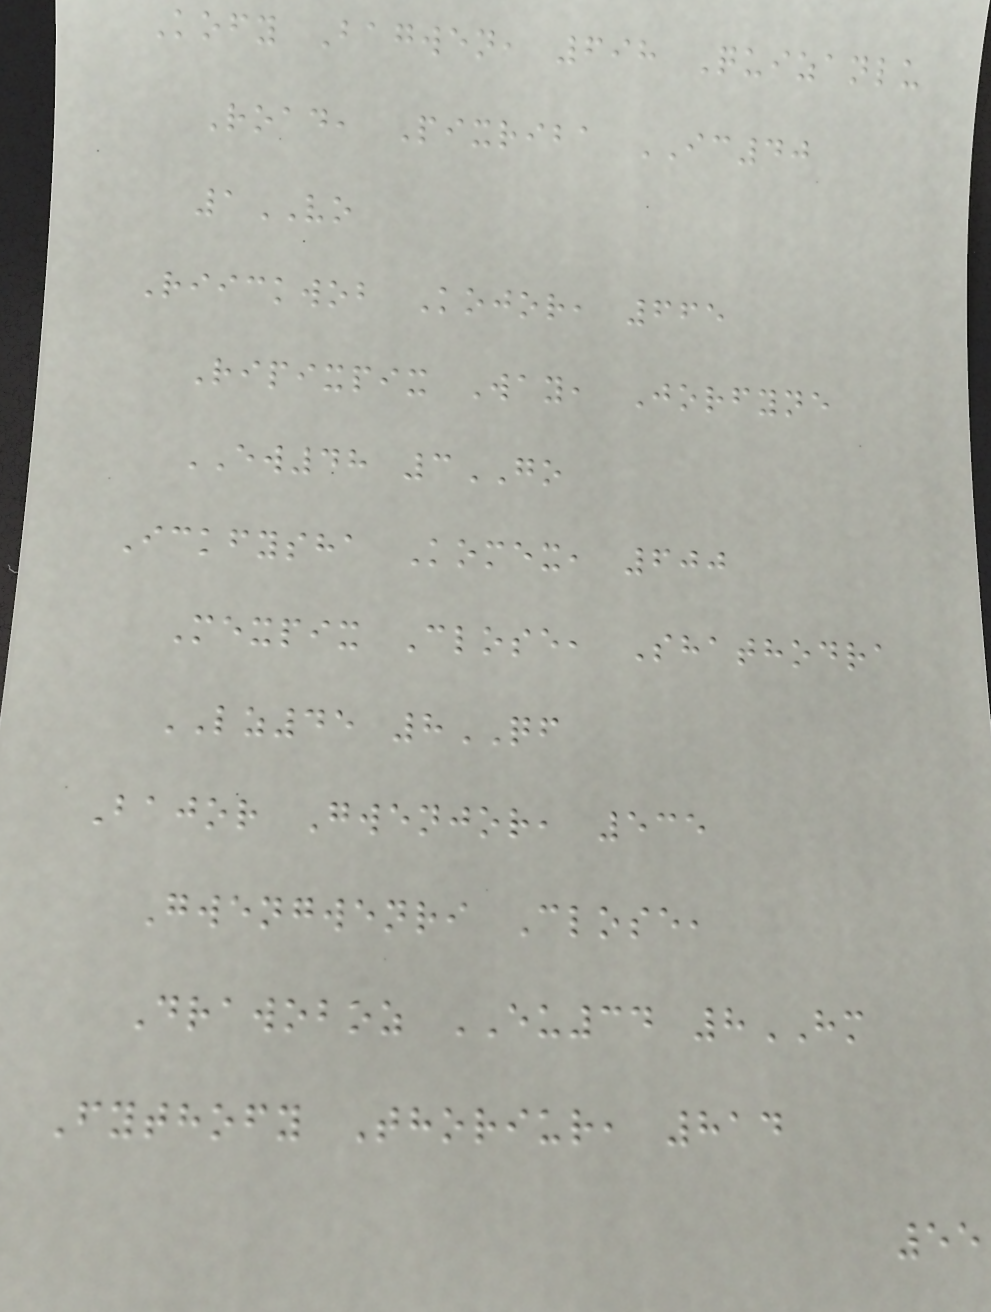Kofy Bagwen, 698 Quizanlu
Road, Pixriba IC40
1VO
Riickwob Kojor, 665
Ripixpix Way, Jorfyne
EW48 3GO
Ickfysha Komex, 600
Mexpix Close, Shathodra
LZ45 8QF
Bajor Gwenjor, 535
Gwengwenri Close,
Drawoboz EU34 8HM
Fythofy Thoriur, 814
55
